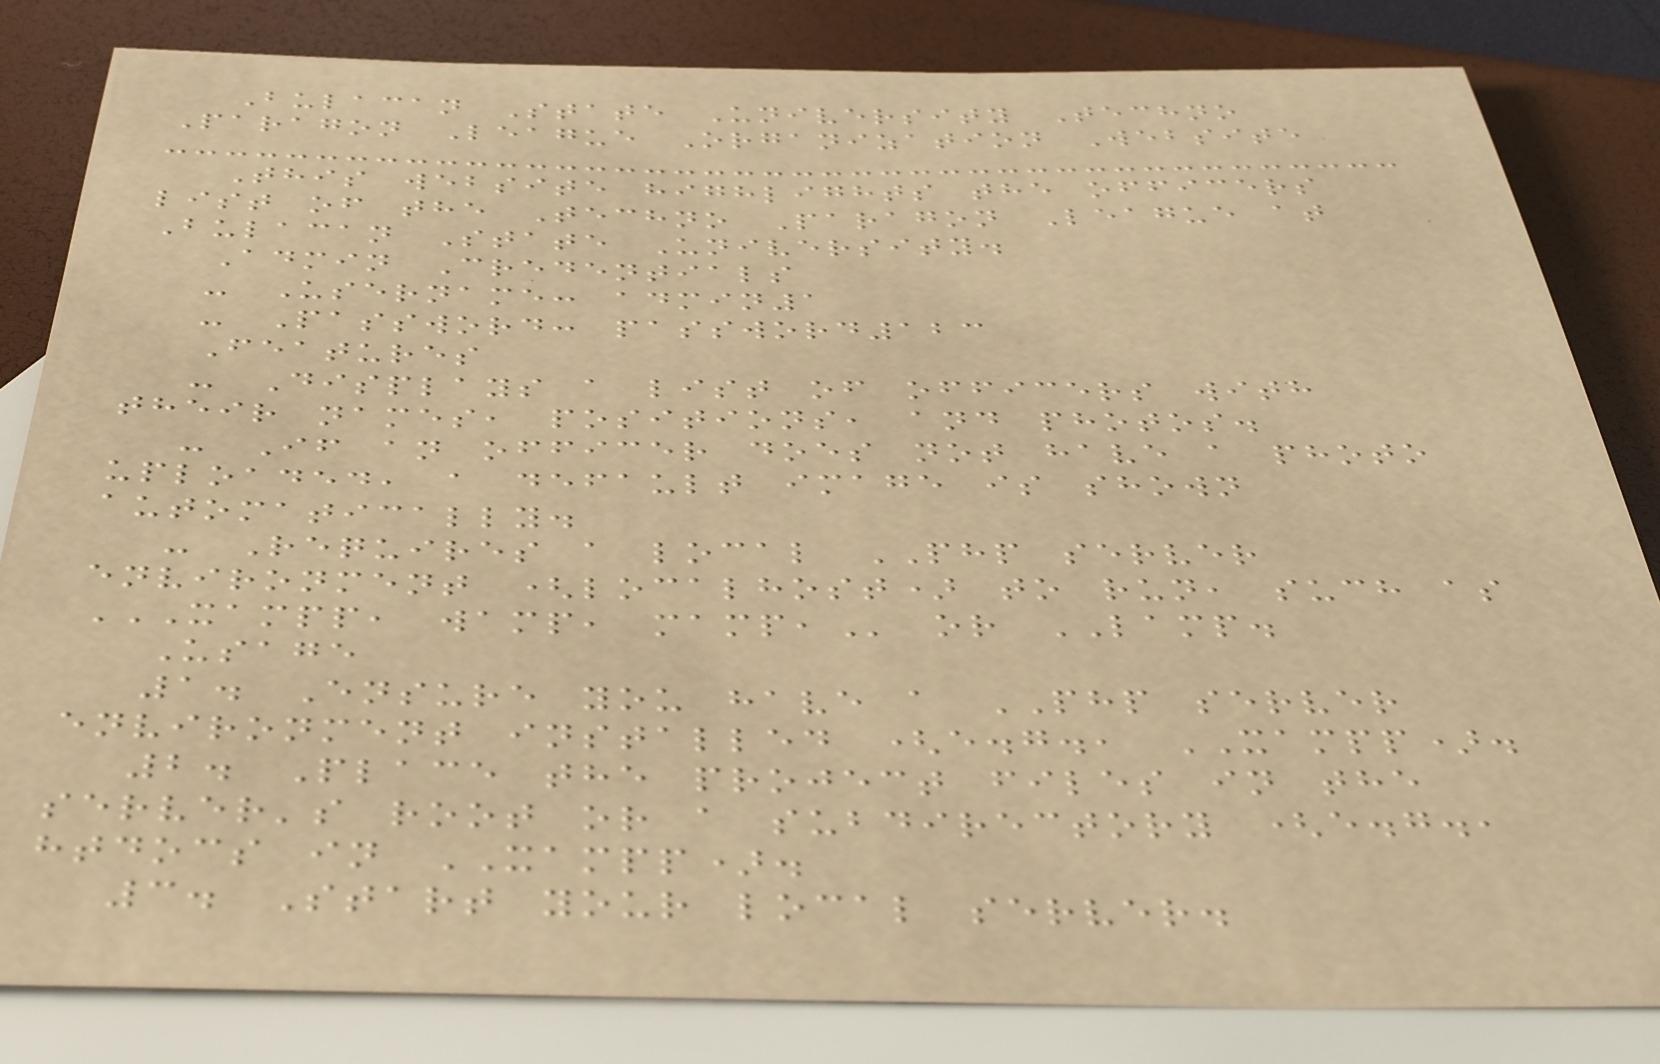Bulacan State University Techno
Paragon League Organization Website
This website highlights the officers
list of the Techno Paragon League at
Bulacan State University.
Admin Credentials
- Username: admin1
- Password: password123
Features
- Displays a list of officers with
their names, positions, and photos.
- If an officer does not have a photo
uploaded, a default image is shown
automatically.
- Requires a local PHP server
environment (localhost) to run, such as
XAMPP, WAMP, MAMP, or LAMP.
Usage
1. Ensure you have a PHP server
environment installed (e.g., XAMPP).
2. Place the project files in the
server's root or a subdirectory (e.g.,
htdocs in XAMPP).
3. Start your local server.
